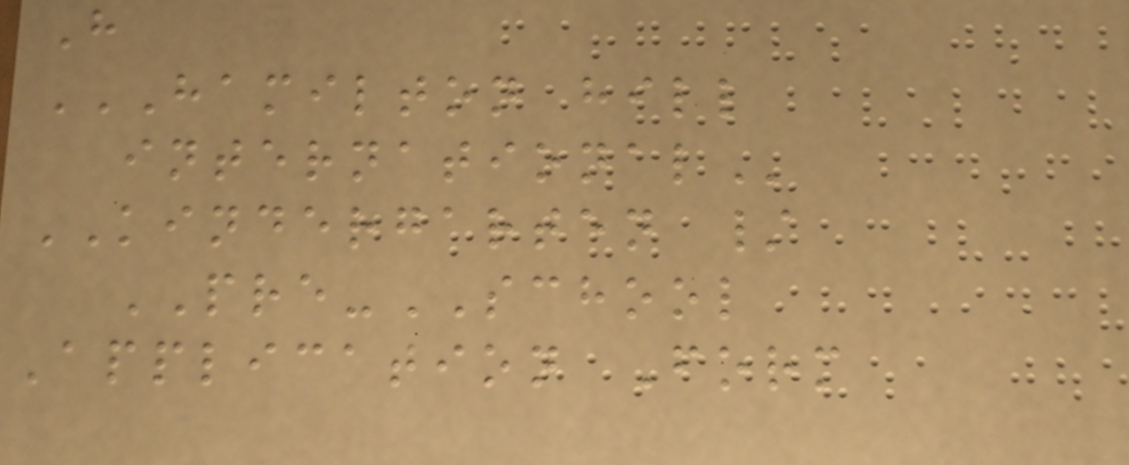H
HAMILTON HILL
INTERNATIONAL
KINDERGARTEN /
PRE-SCHOOL
Application Form
